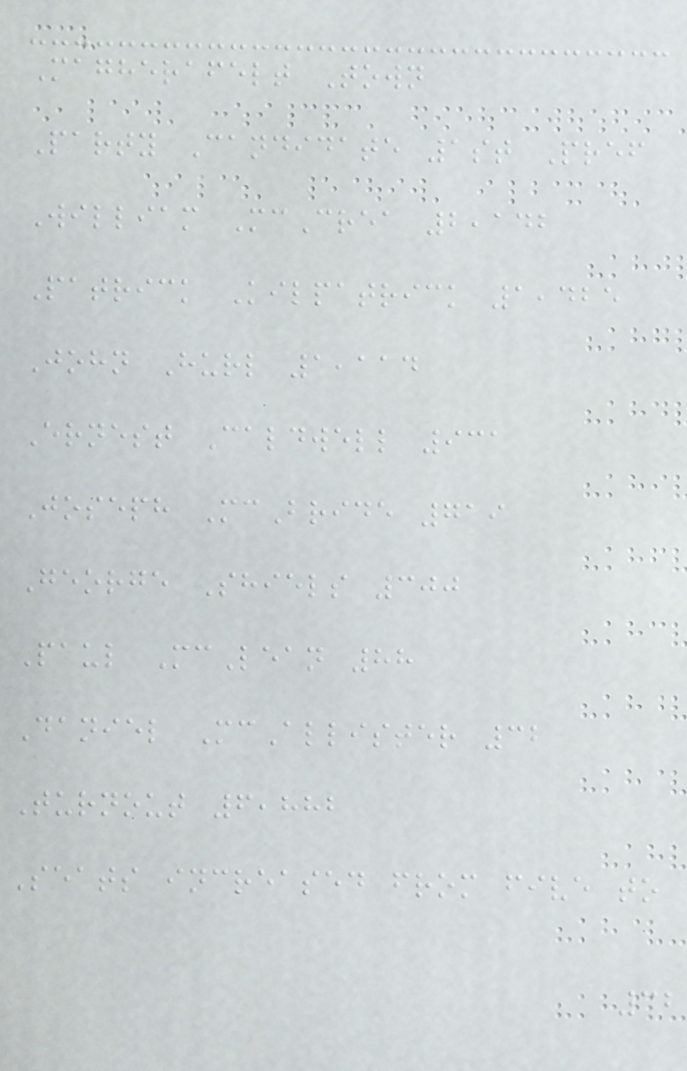Magherafelt Town
Party Candidate 1st Pref
William McCrea 2,142
Patrick Kilpatrick 1,425
John Hurl 1,114
Ernest Caldwell 931
Joseph McBride 719
George Shiels 300
Paul McLean 88
Daniel McAllister 32
Turnout 6,882
Seats increased from five to
32
